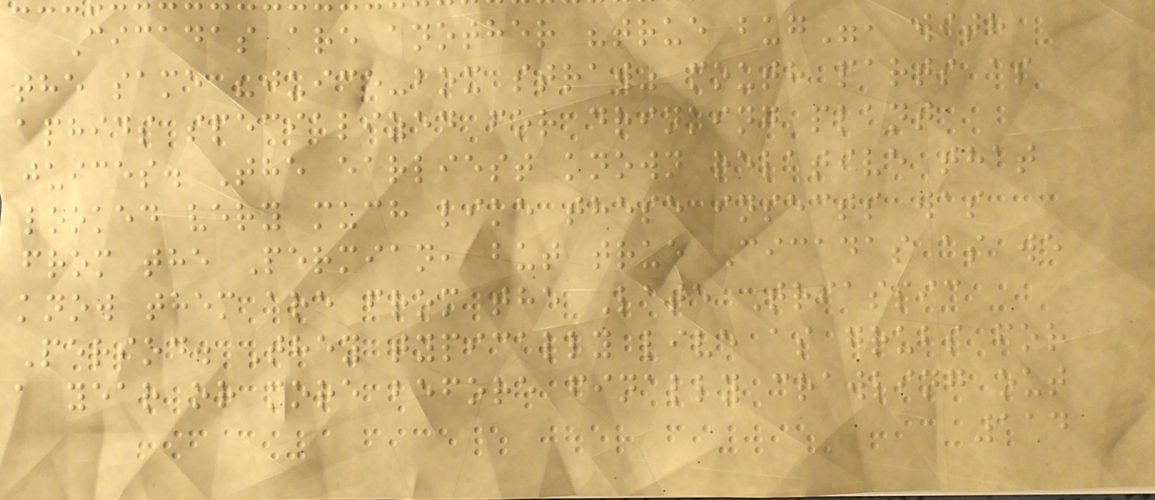Cicadas are another "true bug", with
the same "juice-box straw" mouth parts as
aphids specialized for drinking plant
juices. The earliest known relative that
looked very much like these insects was
from the Permian, but true Cicadas as we
know them are from the Late Triassic
Period. They typically live as grubs for
a year or more before finally crawling out
114
